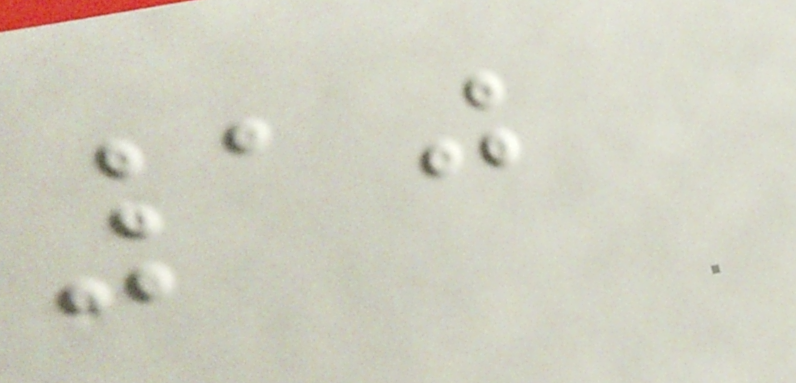10
